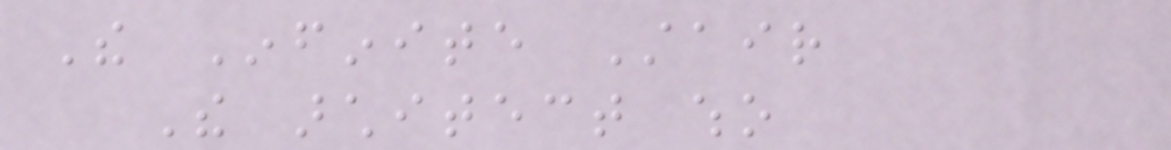The Infinite Stair
The architect who
